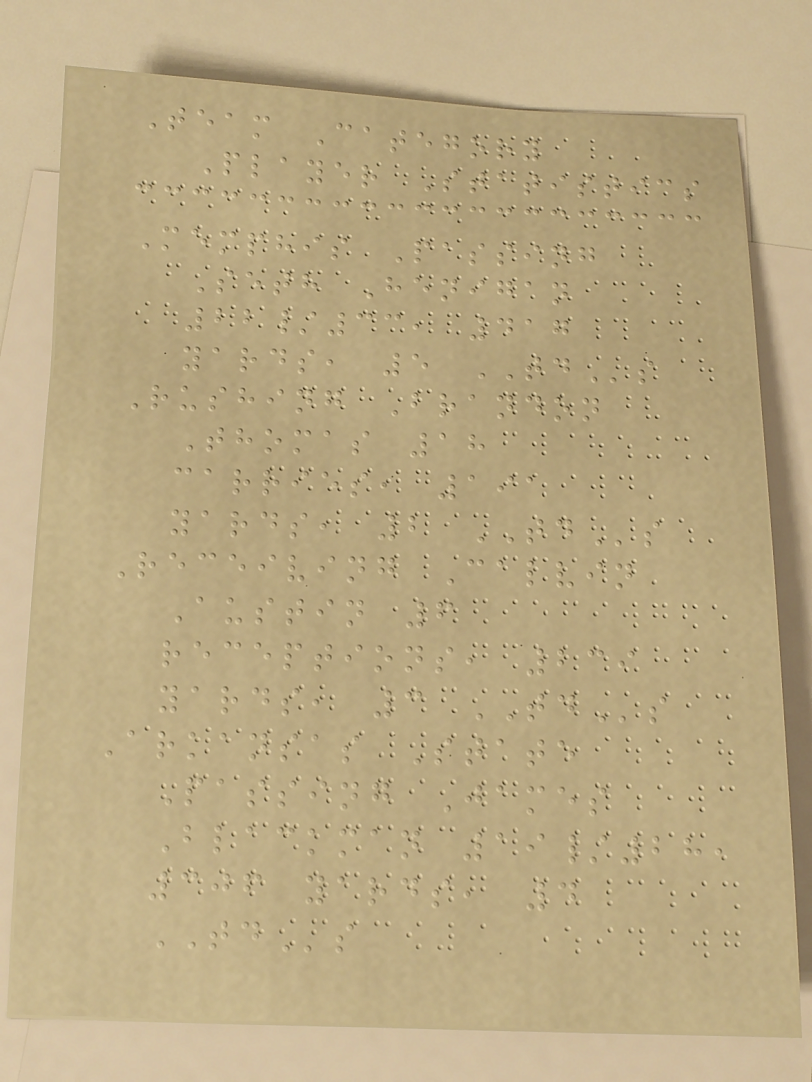Team Category
Player Statistics
Memphis Passing
Seth Henigan
22/33, 417
yards, 5 TDs
Rushing Brandon
Thomas 18
carries, 191
yards, 2 TDs
Receiving Calvin
Austin 6
receptions, 239
yards, 3 TDs
Arkansas State
Passing James
Blackman 19/28,
306 yards, 4
TDs
